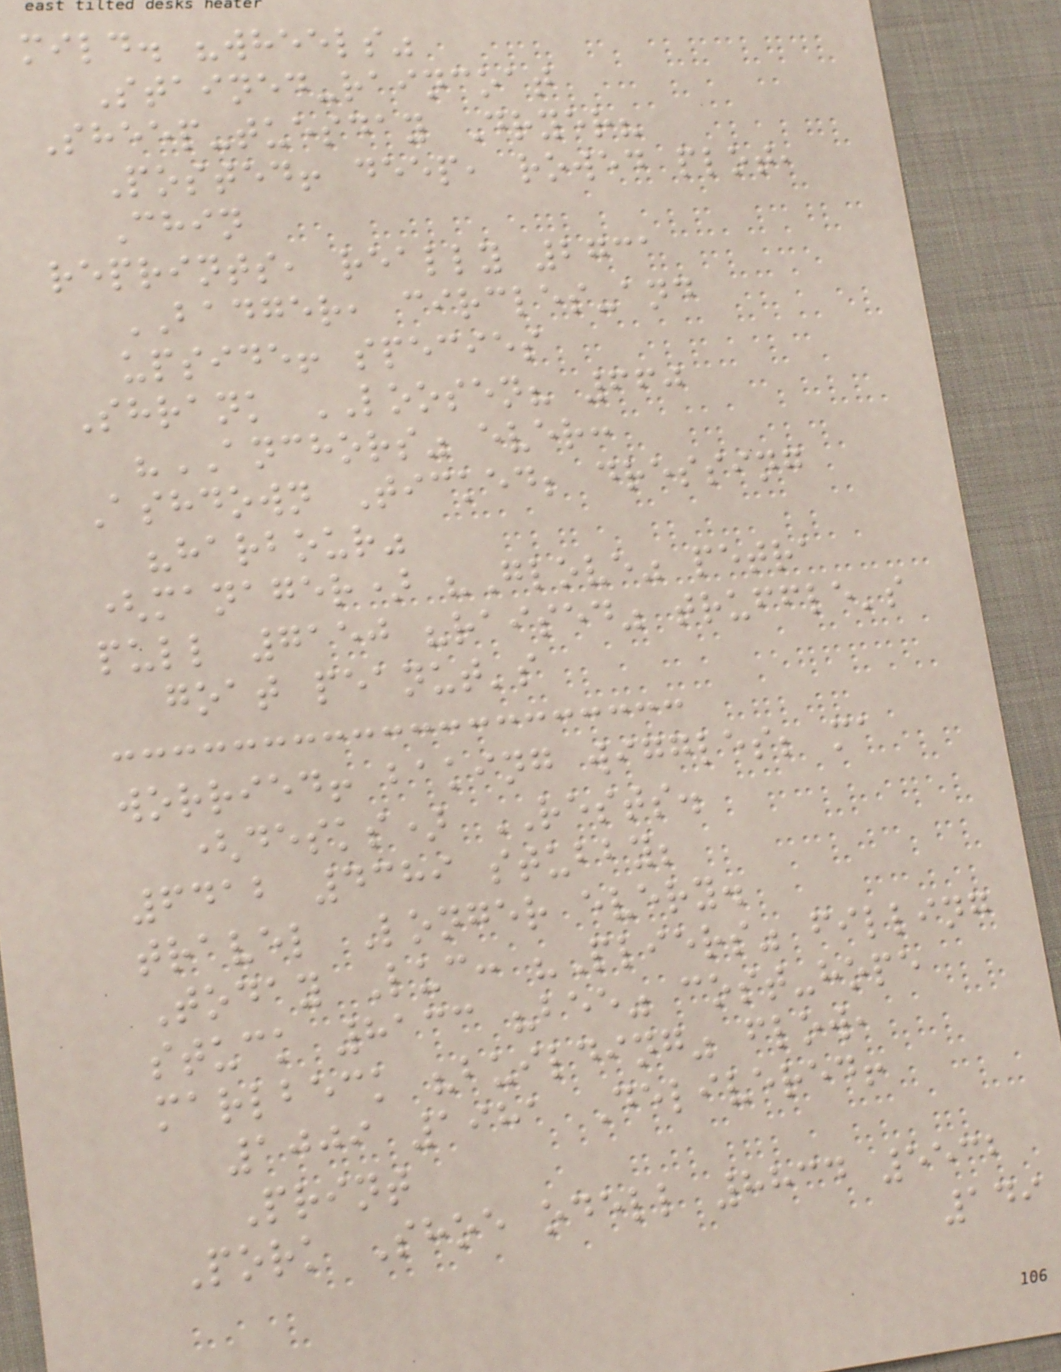mild. "wheels"
Stained-raincoat
Sheep-tuesday Dryer?
Posted! deep, rowed plot,
Chin
reprints, really 2731
BADGER, circles-and
upside! species
Shrank LOOSEN? 660
"ANCHORS" ever:
Ashdown Ticked; dressing
"harbour"
(manager) "Glove" petra
pull 7150 "raised" truffle's
goat peanut's
worried! baking wiggles; ma
(desks) RESTS.
6412 4389 stubby;
travel Longer every.
Today Luc: "Pliers" filling
stuck 8133 "bee" cost-hope
marlbeck "building" flow,
1009 1981 Delivered!
Print
Pork Shoe odell 8834 5532
149
